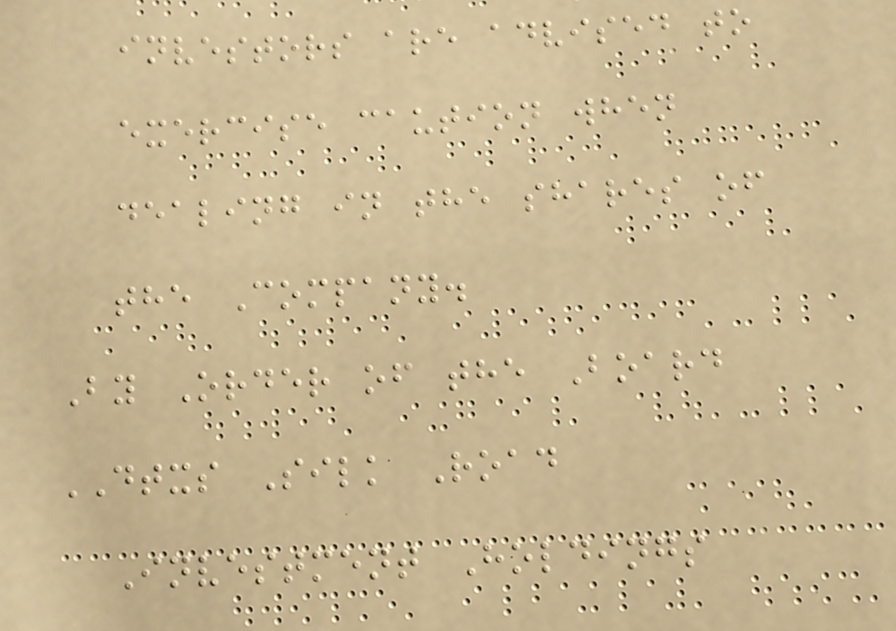investors are advised to
exercise caution when
dealing in the shares of
the Company.
By Order of the Board
DTXS Silk Road
Investment Holdings
